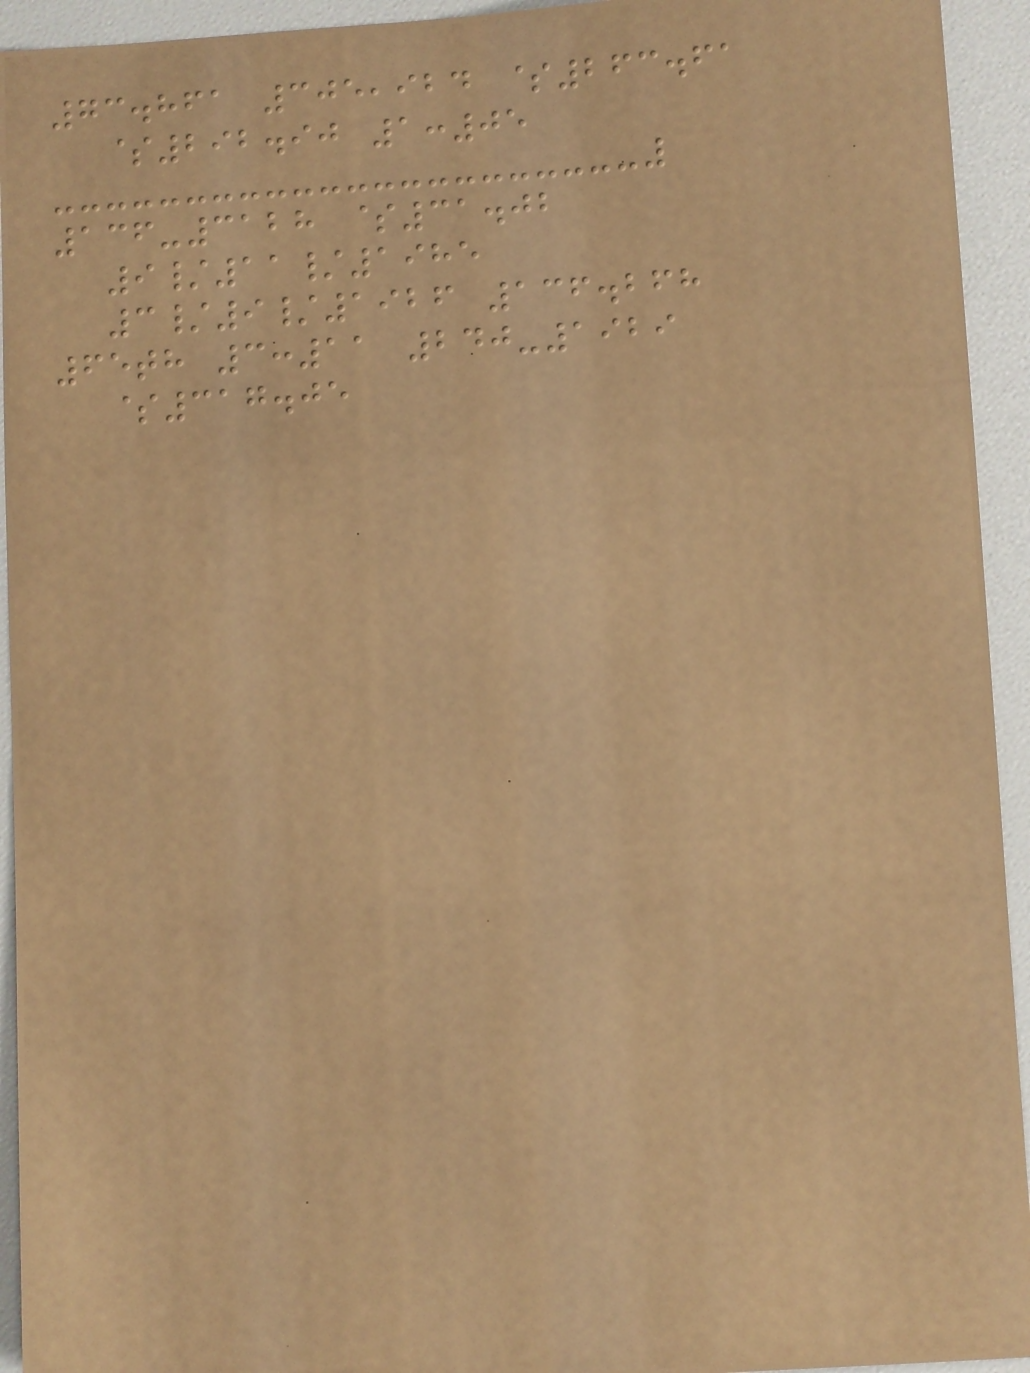73.861 305,924 $263.61
$292.90 1:05
136-3128 $31.02
9/11/1985
3/9/1926 136.268
65th 3:11 240-1929
$317.05
